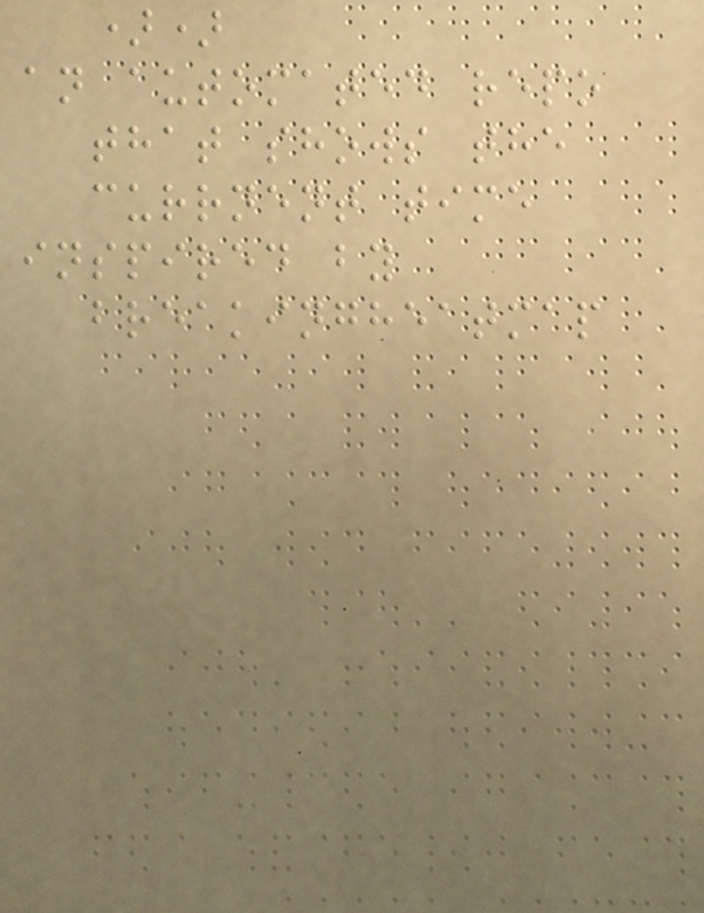))
an automated repo
that shows the
currnent time
inspired by
breakingheatmap
